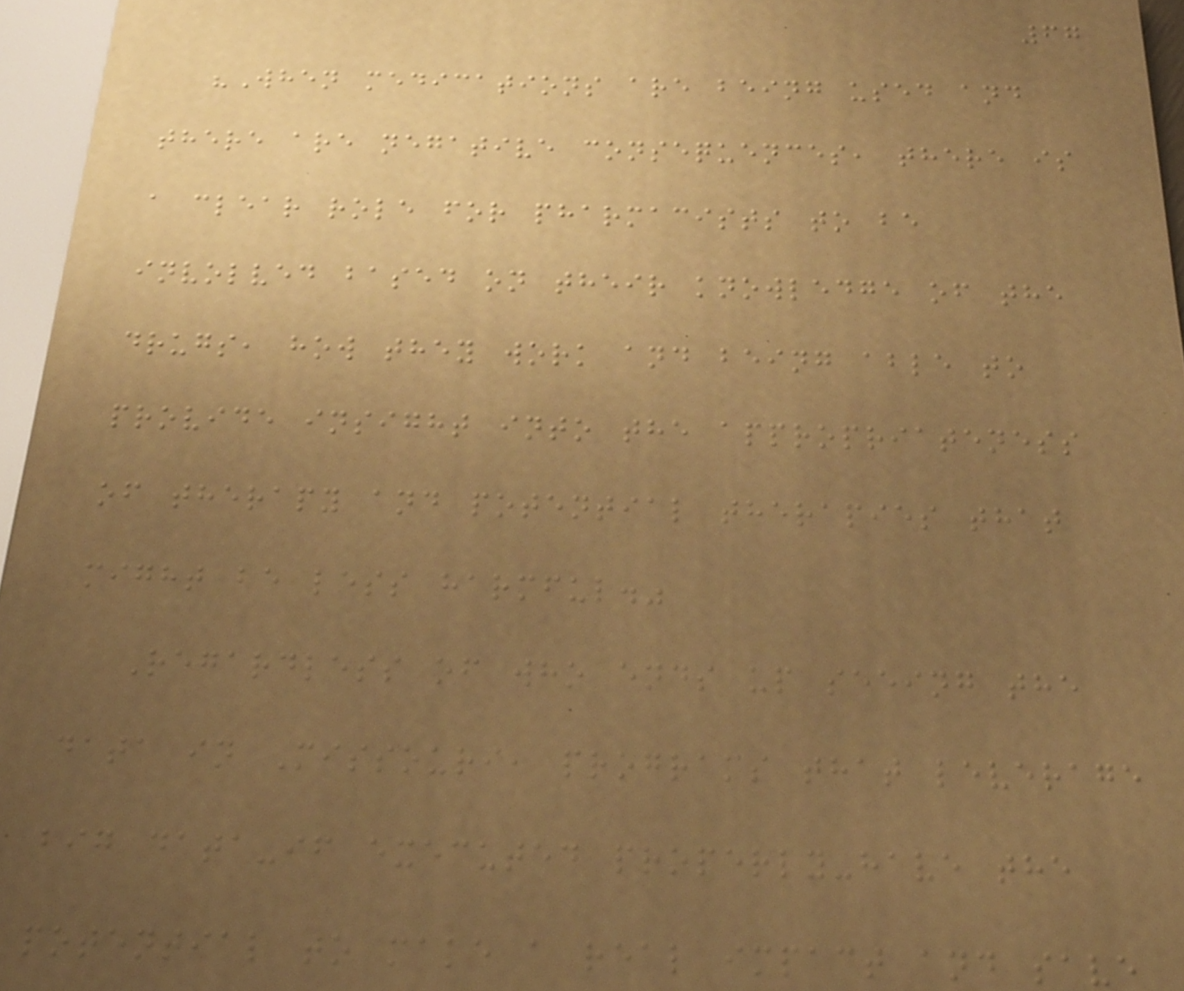67
"When medications are being used and
there are negative consequences, there is
a clear role for pharmacists to be
involved based on their knowledge of the
drugs, how they work and being able to
provide insight into the appropriateness
of therapy and potential therapies that
might be less harmful."
Regardless of who ends up seeing the
data in Missouri, programs that leverage
big data-if executed properly-have the
potential to make a real impact and save
